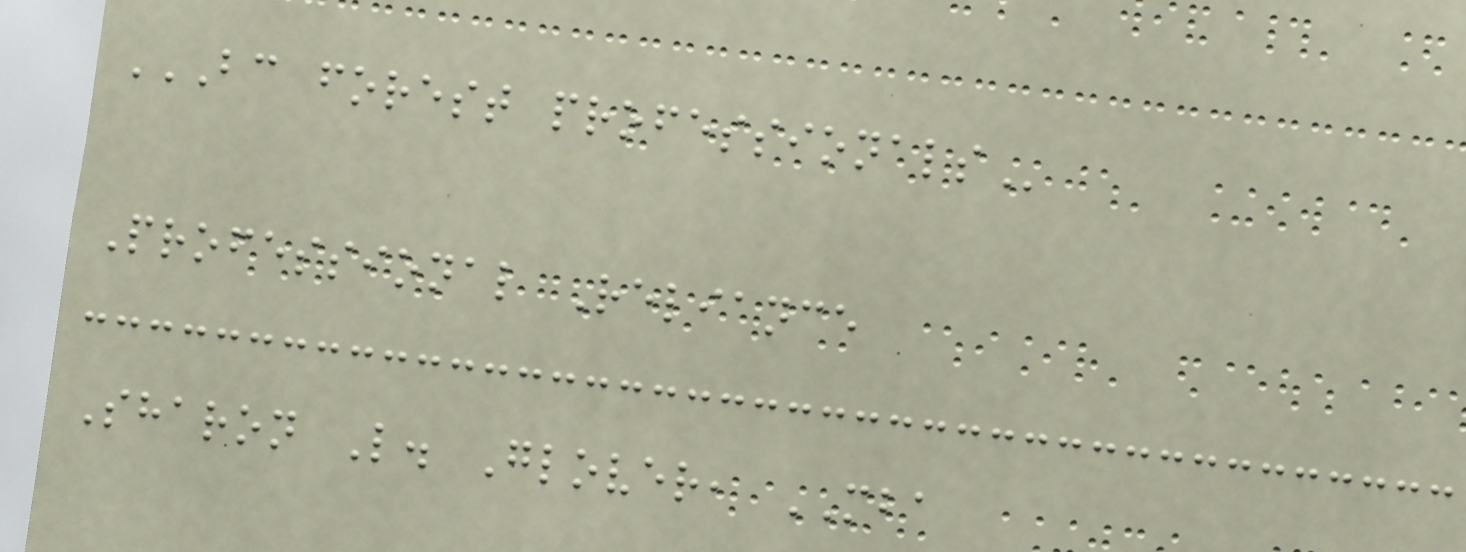BC FOREST PROFESSIONALS
Professional Reliance
Sharon L. Glover, MBA
